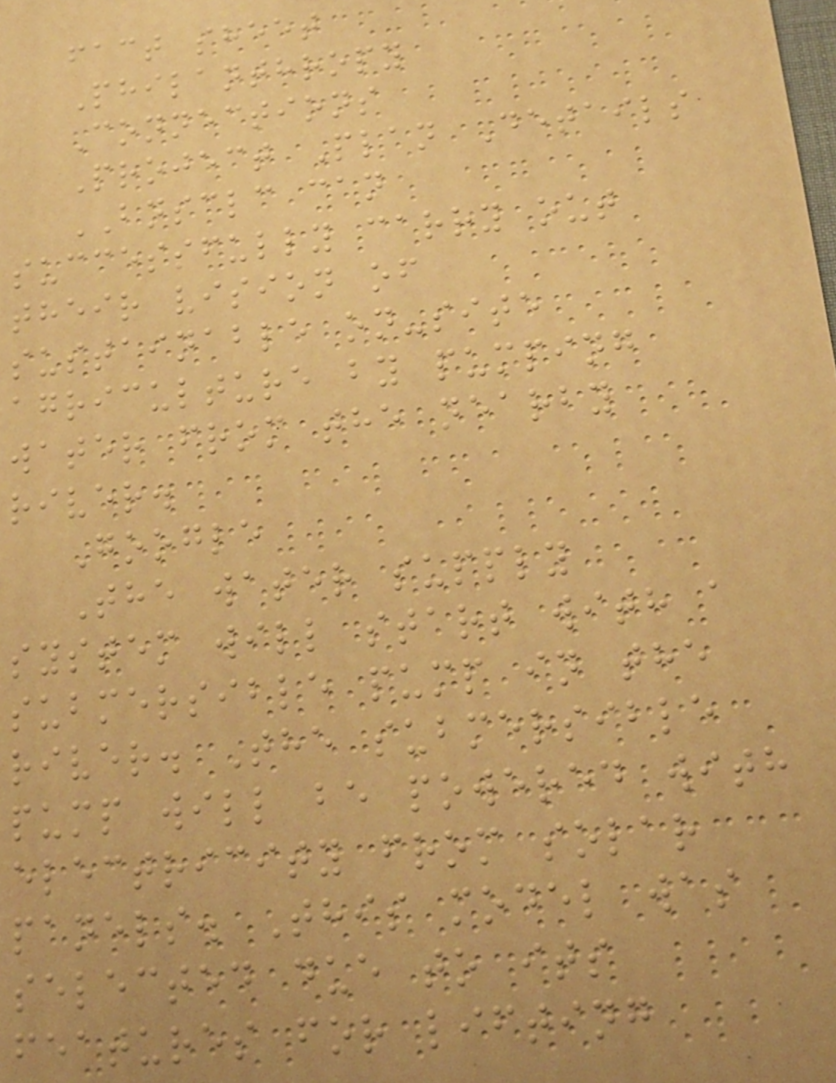fact sheet
Philanthropy
Connections
Project Plan Details
BNSCLC can
successfully carry out
their vision of
sustainable on-site
agriculture by pumping
water from the nearby
river.
Google
The water supply
system will start with a
submersible pump in the
river. The submersible
pump will be powered with
electricity from solar
panels. This model was
selected due to its
features for lifting
